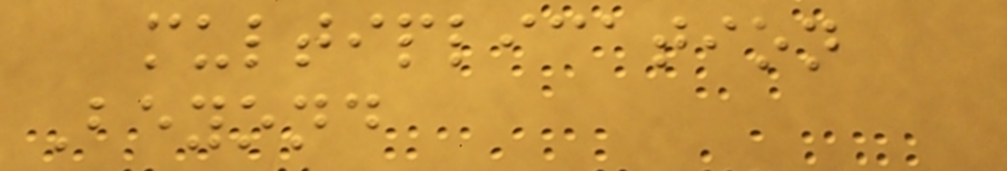multiplication
Beyond
